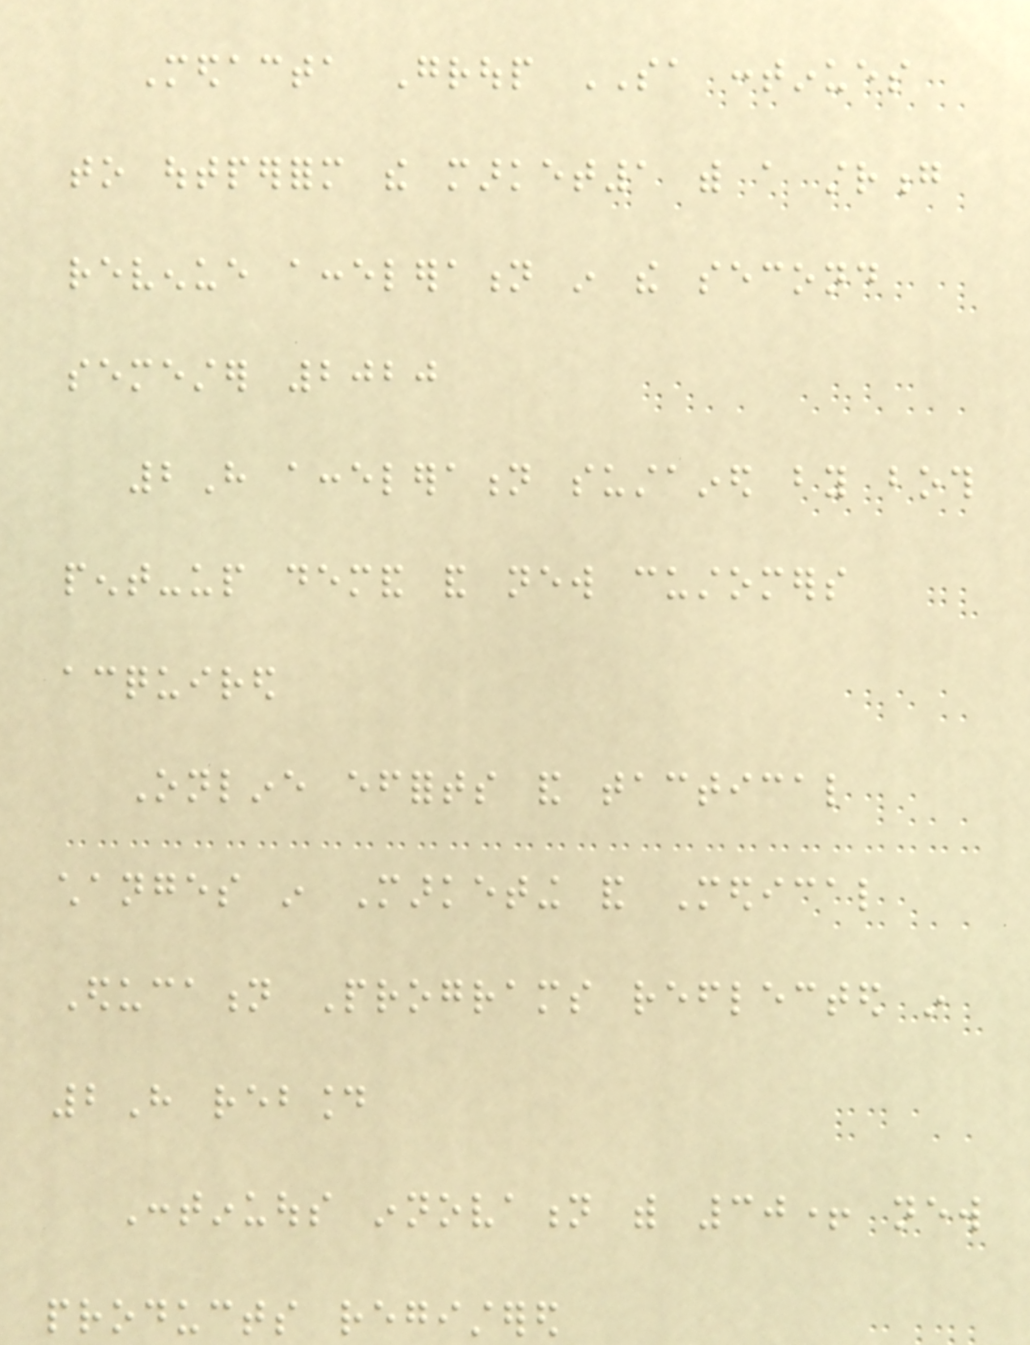Medacta Group SA continues
to outperform the market1 with a strong
revenue acceleration in the second
semester 2020
2H acceleration sustained by both
pent-up demand and new customers
acquired
Online efforts and tactical
changes in Marketing and Medical
Education Programs reflected in
2H rebound
Continuous innovation with 30+ new
products registered
